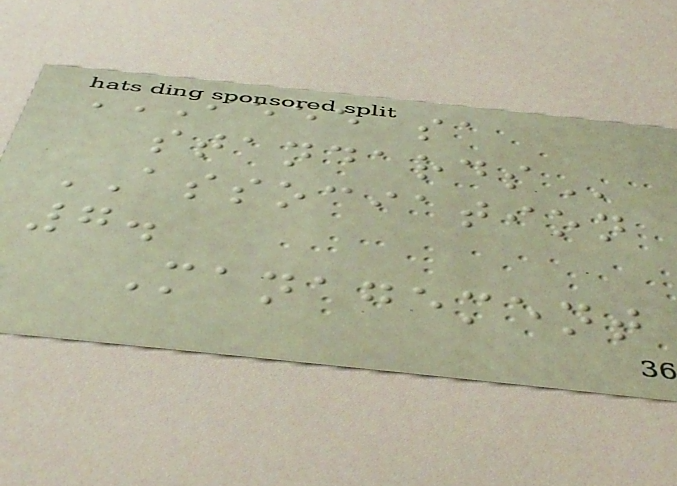IEEE SA
STANDARDS
ASSOCIATION
7.
Management
